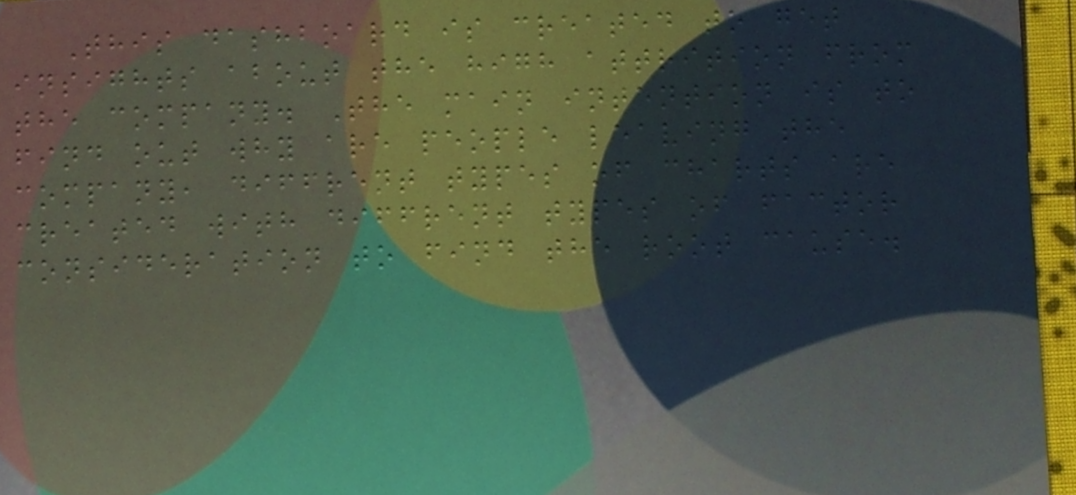This dashboard is created to get
insights about the high attrition from
the company. The main intention is to
find out why are people leaving the
company, diffrent types of charts are
created with diffrent types of factor
consideration to find the root cause.
